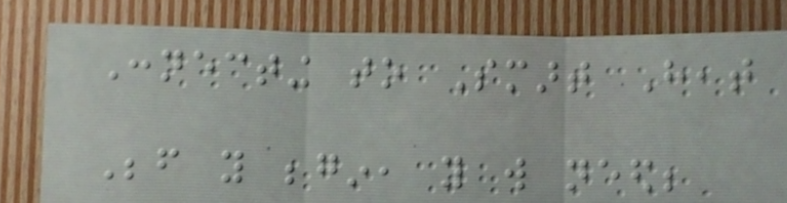Connecting to Smart Heat
Before you begin, you will need;
